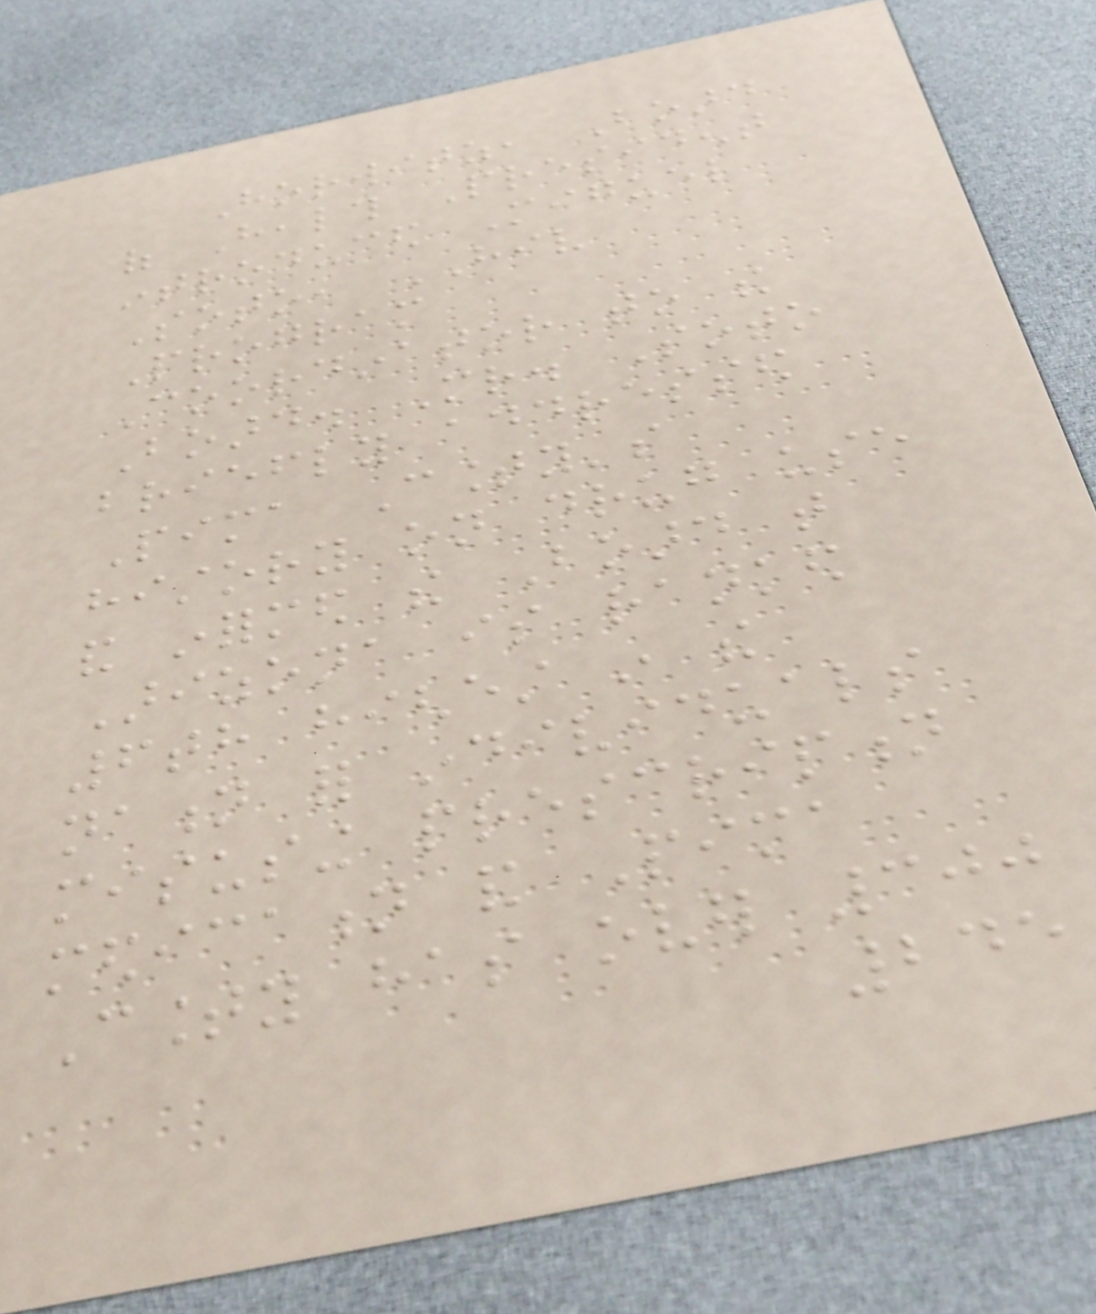Horwitz, Board
of Health President
introduced Miguel
Soto, HIV
Program
Coordinator to the
Board. Mr. Soto
briefly addressed
Pima County's
history on drug use
and informed the Board that
Arizona is ranked
6th highest in the
nation for individuals
misusing prescription
medication and Pima
County has over 300
245
